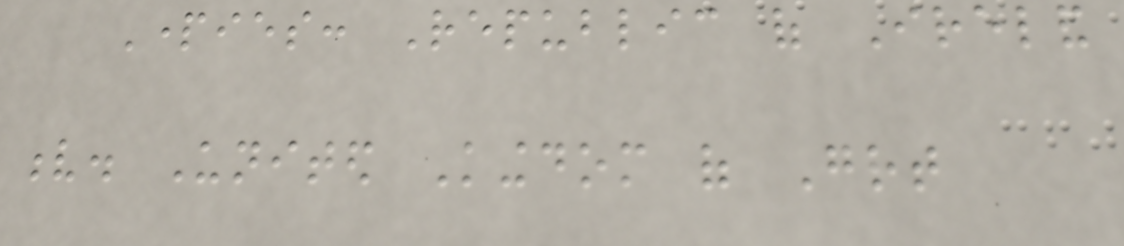Parties: Republic of Ireland
v. United Kingdom of Great
